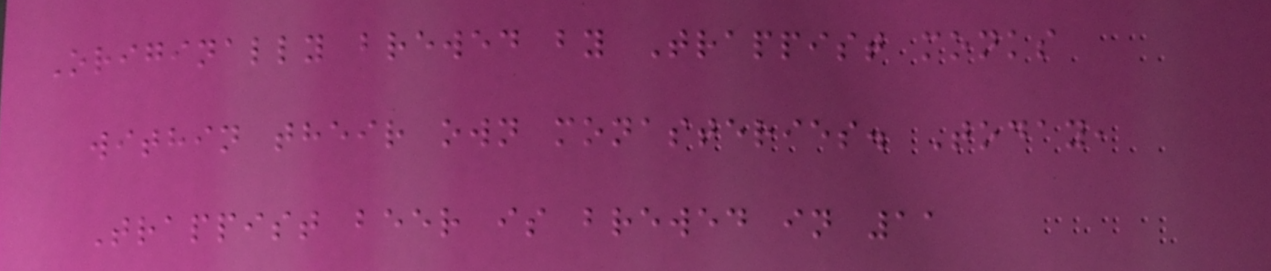Originally brewed by Trappist monks
within their own monasteries. Today,
Trappist beer is brewed in 11
